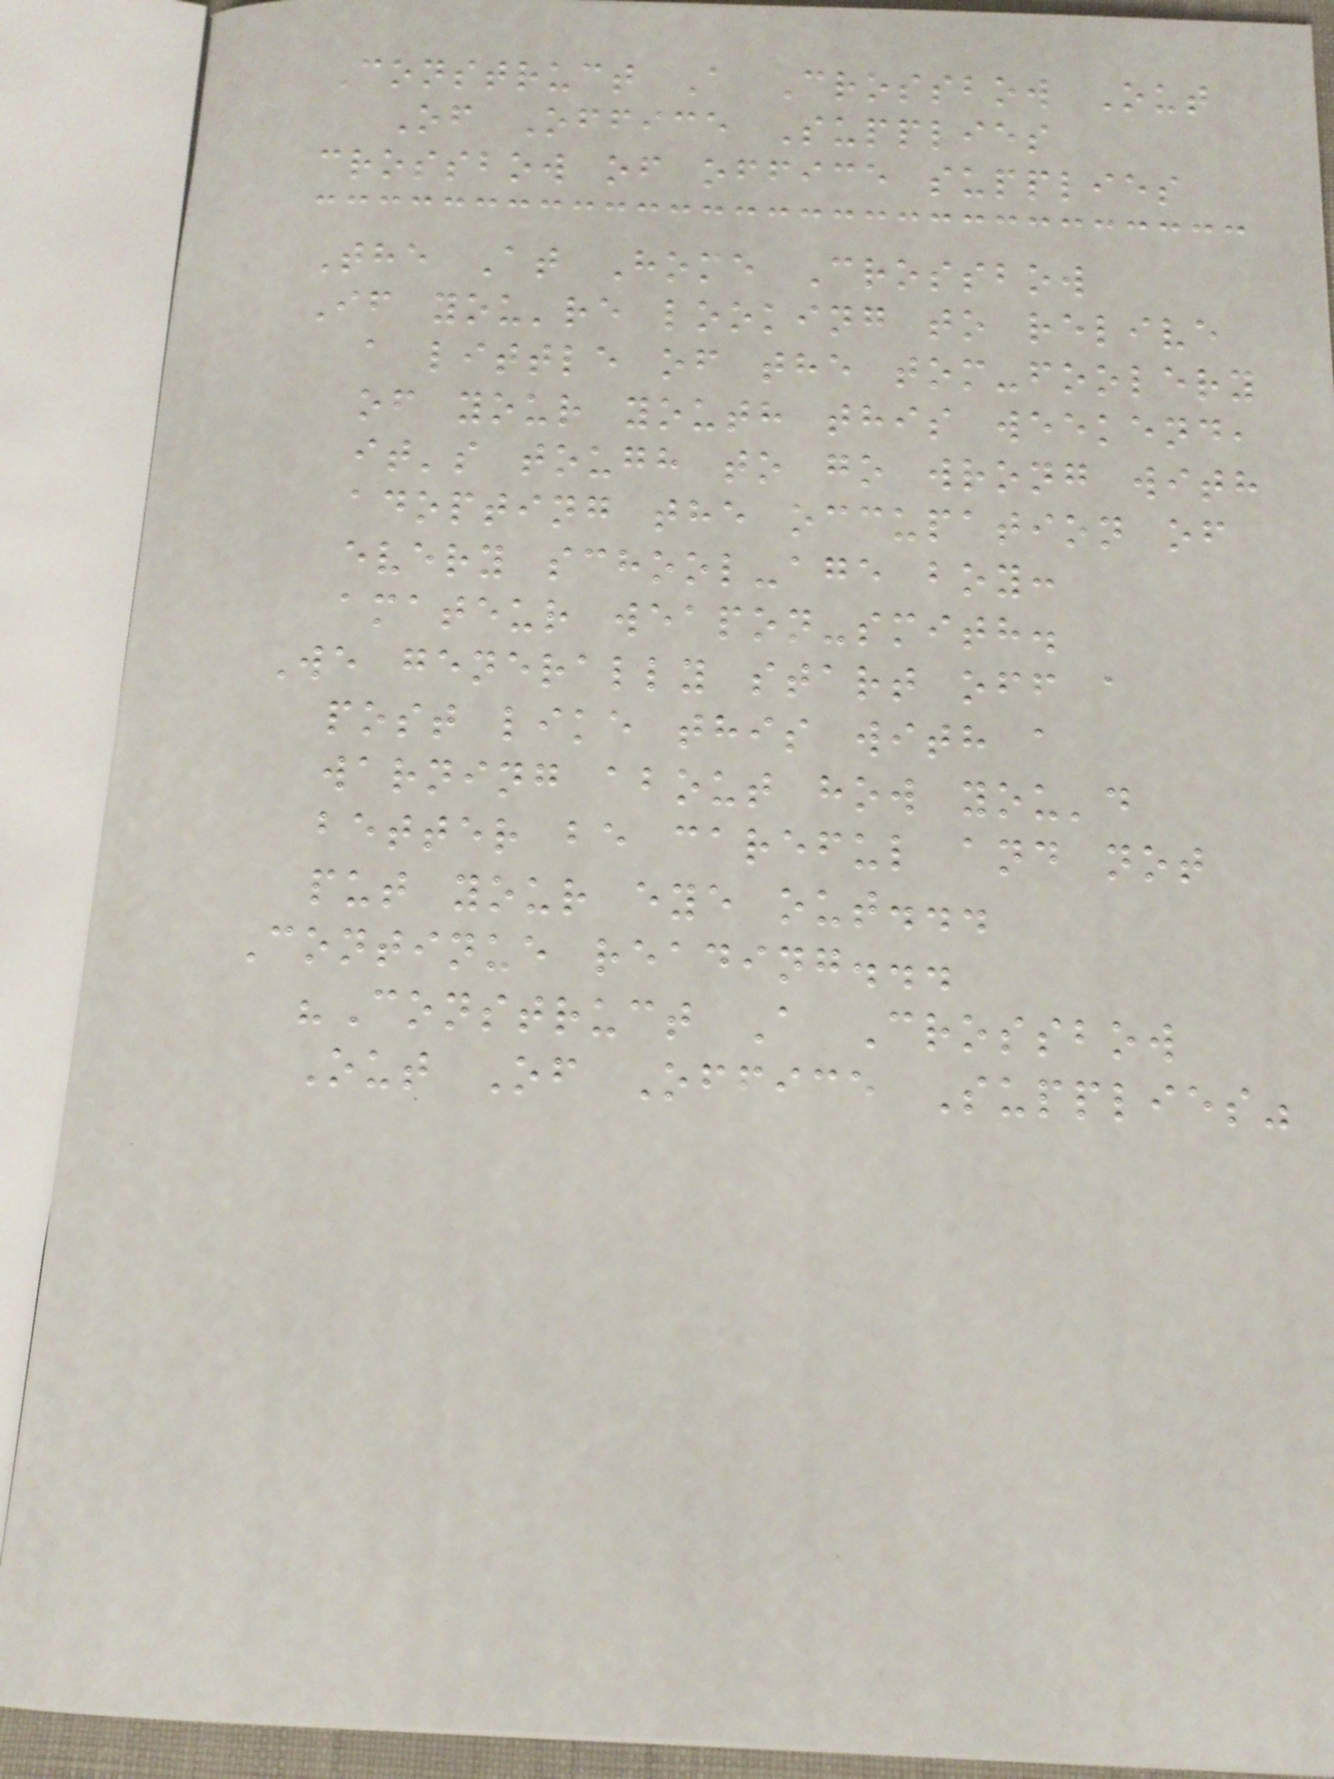Construct A Crossbow Out
Of Office Supplies
crossbow of office supplies
The At Home Crossbow
If you're looking to relive
a little of the tom-foolery
of your youth this weekend,
it's tough to go wrong with
adopting the occupation of
every school-age boy:
amateur weapon-smith.
We generally start off a
post like this with a
warning about how you'd
better be careful and not
put your eye out...
Continue reading...
"Construct A Crossbow
Out Of Office Supplies"
